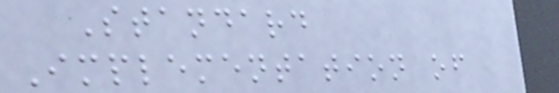Standard
Implementation of
